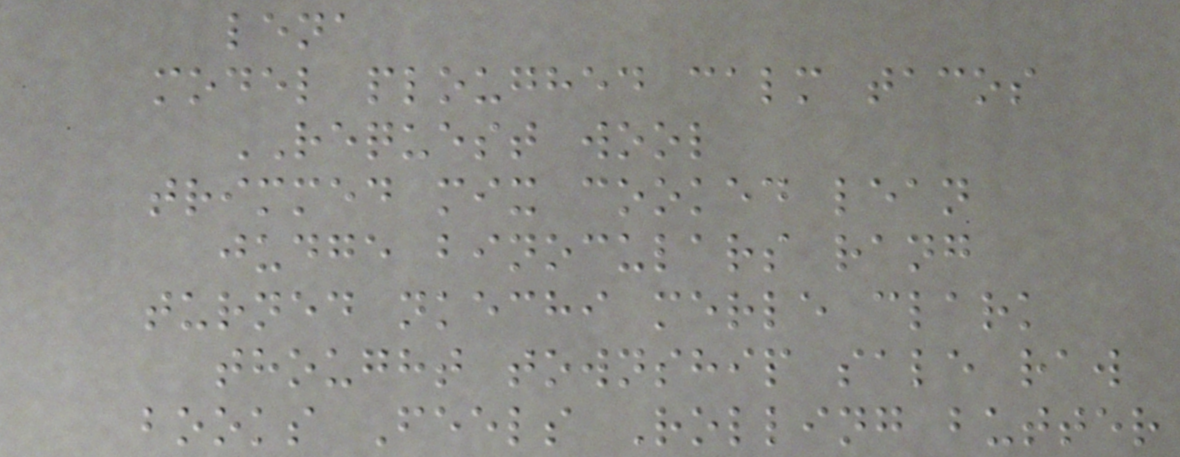lena
model ploughed calm tacos
REQUEST wool
trimmed mix cooked lean
judge binoculars rang
turned nkechi merle clark
thought township sale raw
books Feels Rolling butter
